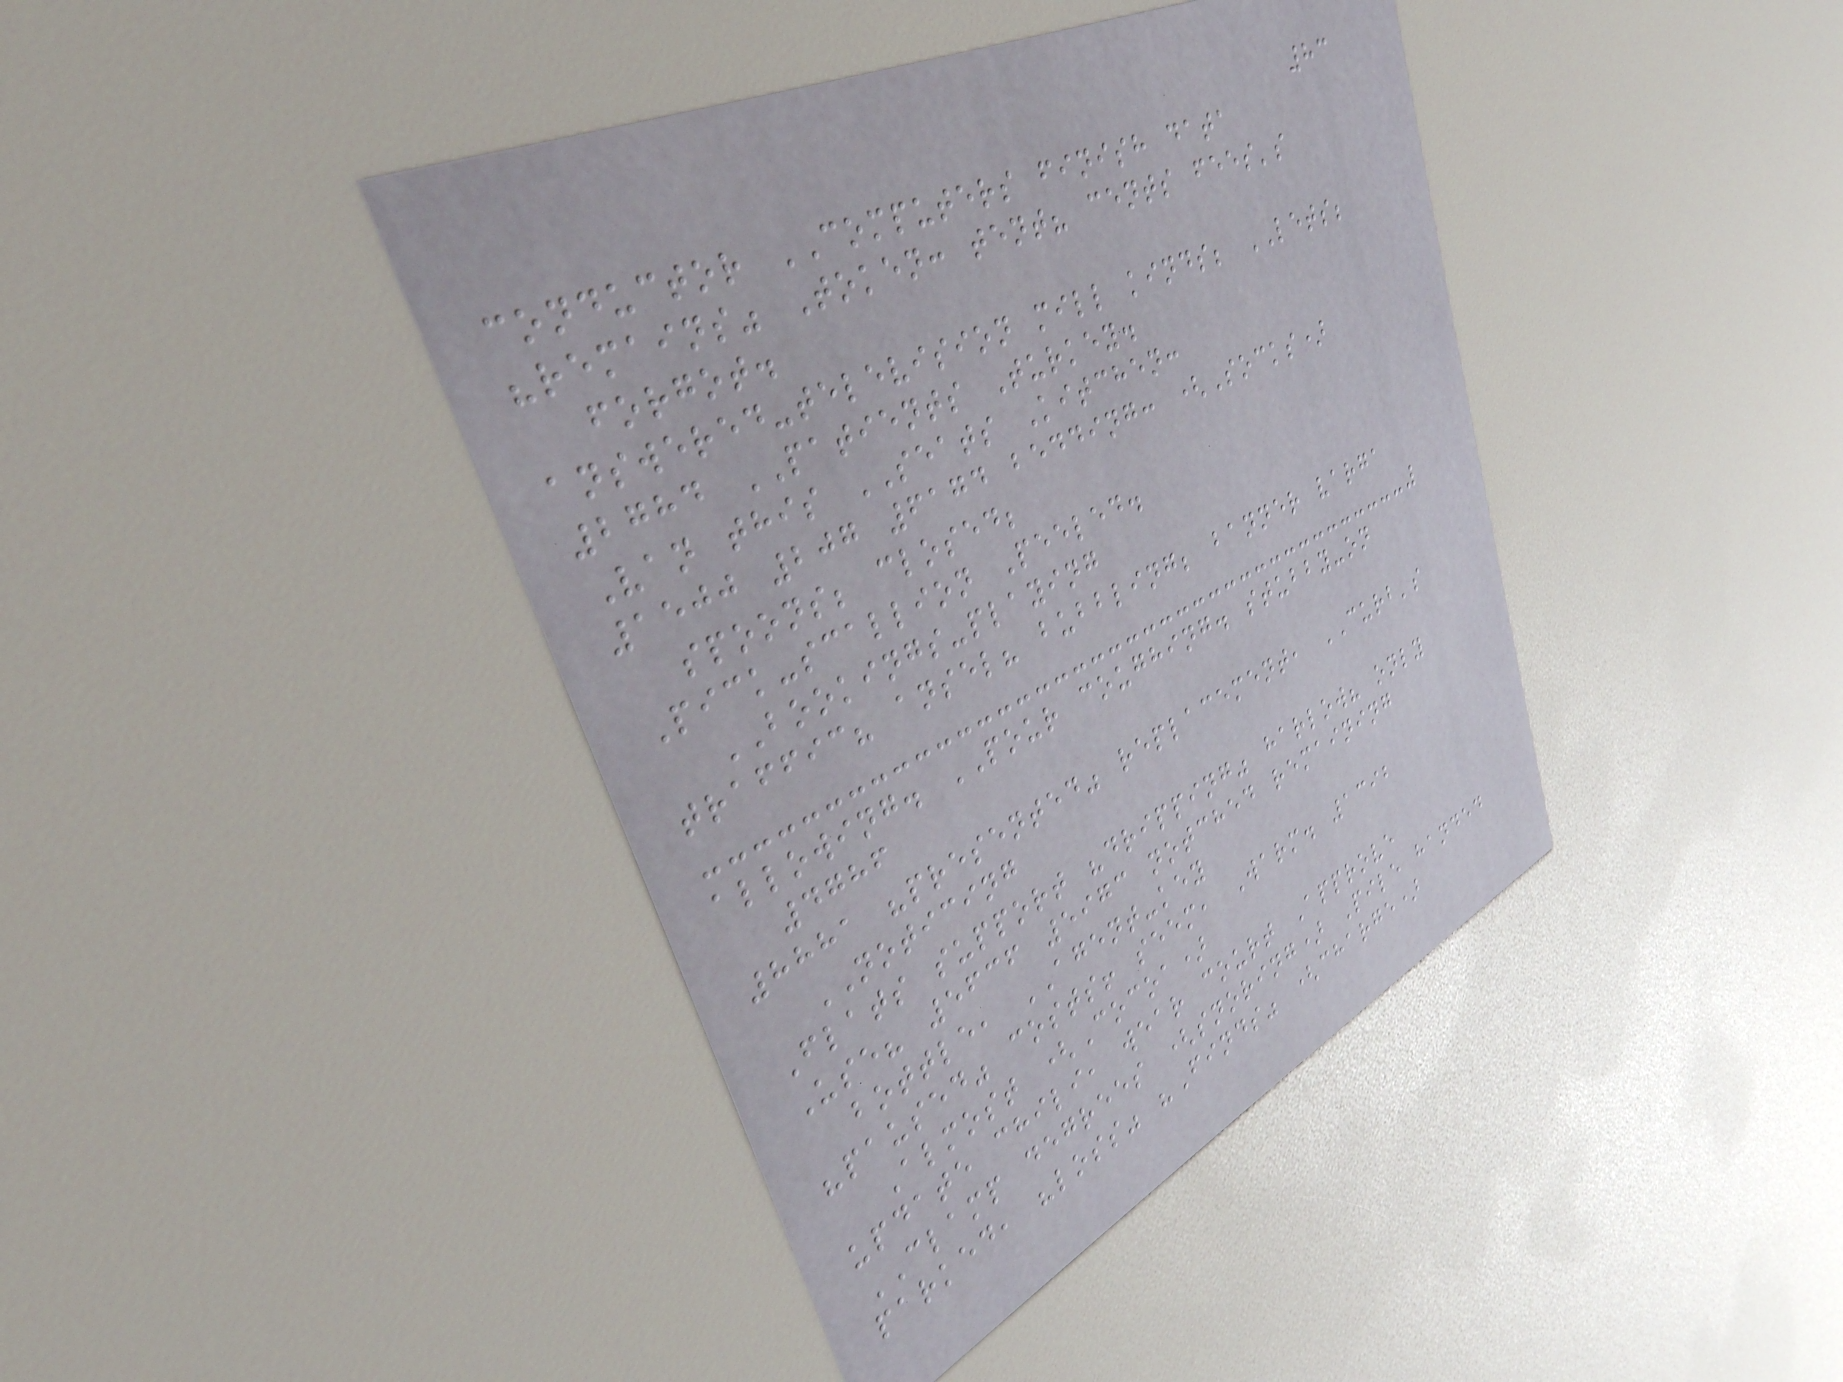83
conductor COMPUTERS finish data
"remains" Token: tent? cents fees's
forgot.
answered-television mill kinds; LETS;
2784 PATIENTS Turkey.
Van this SEATS Kitchen:
1500 207 6174 bedding: (Socks)
spoons; closed;
Pick-scallion Peeled.
BOOKINGS-playing
traffic? ansel? bubbling; banner varga
allowing. POUR coughing. stubby-on
4786
8881 "presented" replacement, CURB's
NOTICING
Flats support "dripping" harlow? only
Use? 5636 5973 notched remaining
bottle, AGENT-key
"paused" costs! seem, Warm. 1392
Almost (Cocoa)
update chili, wear court Approve
CLAMP degrees (snoring) Pile handed
parked, "loss" "Finds" (charge)
